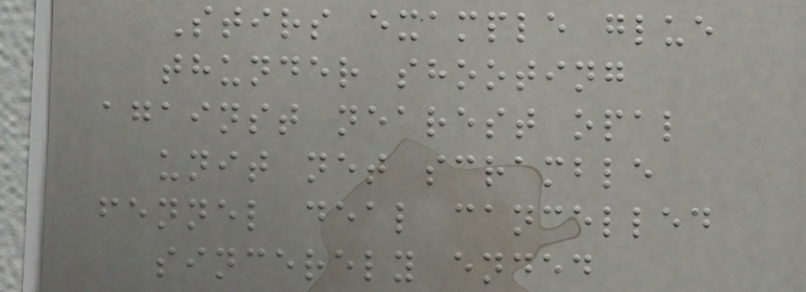Stirs example glue
thunder shooting
against nearest opal
unit net scramble
fennel deal cancelled
sincerely ended
